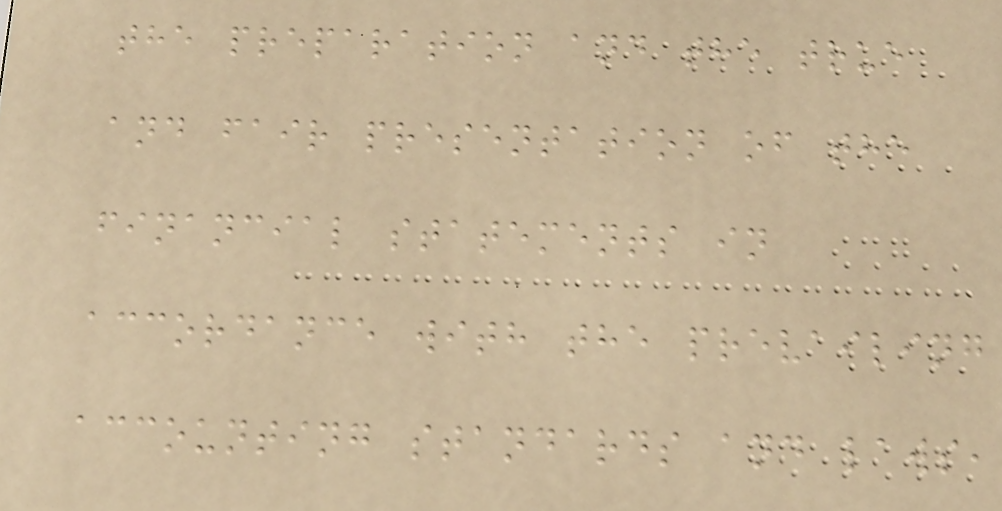the preparation and the true
and fair presentation of the
financial statements in
accordance with the prevailing
accounting standards and laws,
